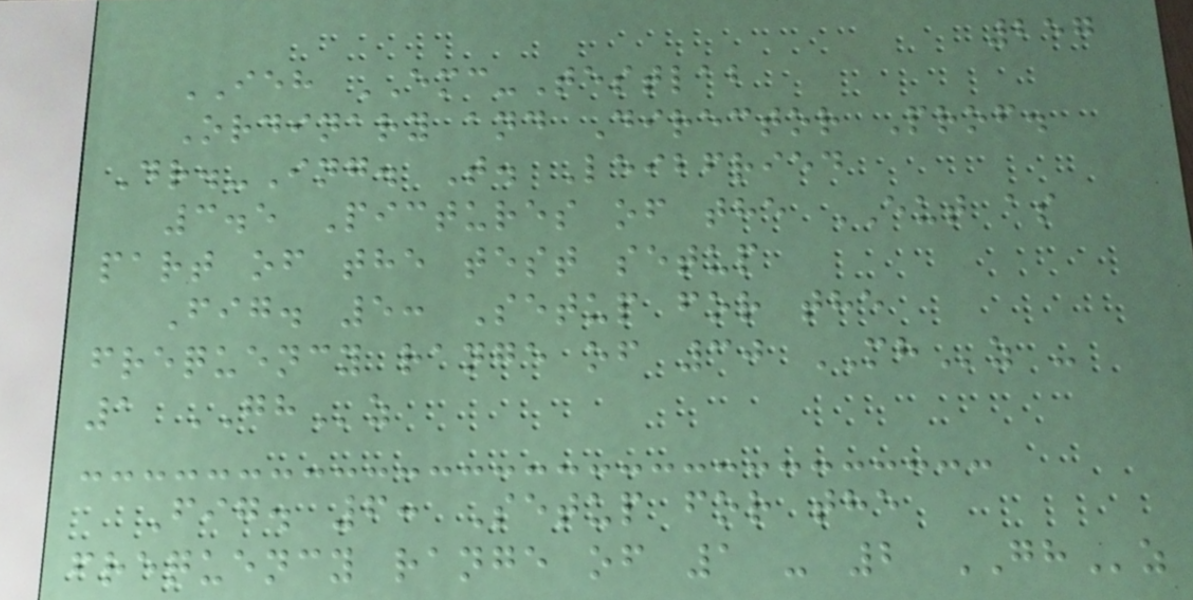257
IEH EMC-Testlab
Ordinary and Director Prof.
Dr.-Ing. T. Leibfried
3.5 Pictures of the EUT as
part of the test setup
Fig. 5: Setup for the
frequency range of 30 MHz -
1 GHz
Fig. 6: Setup for the
frequency range of 1 - 2 GHz
